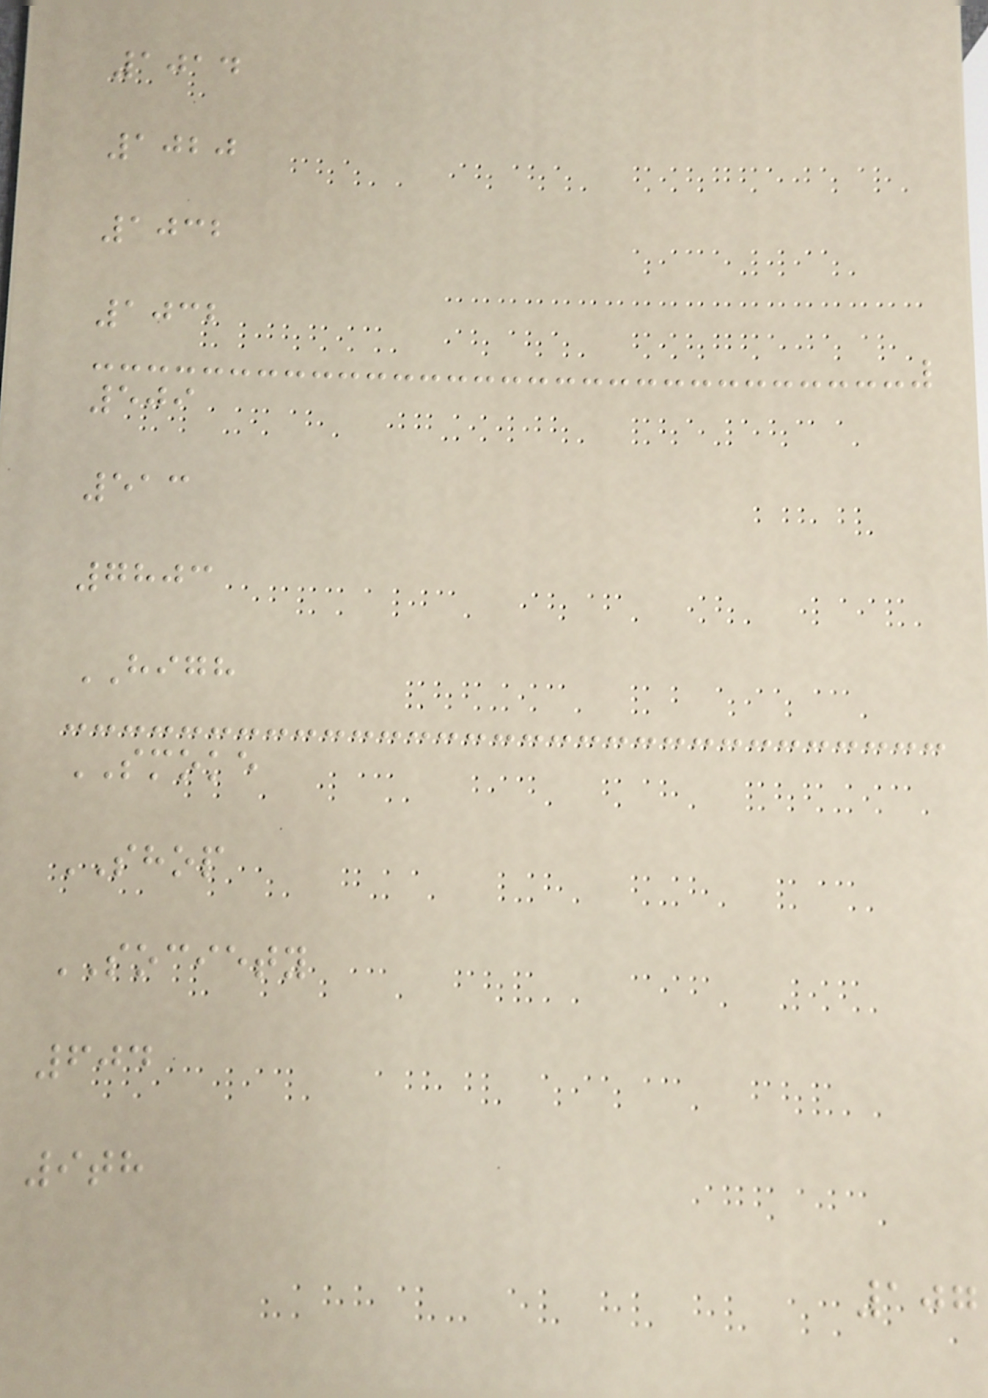1014
1020
1032
1032
509
513
7803
HIGH
SMOKE
SHOP
SOCIETY
604
9th
107
